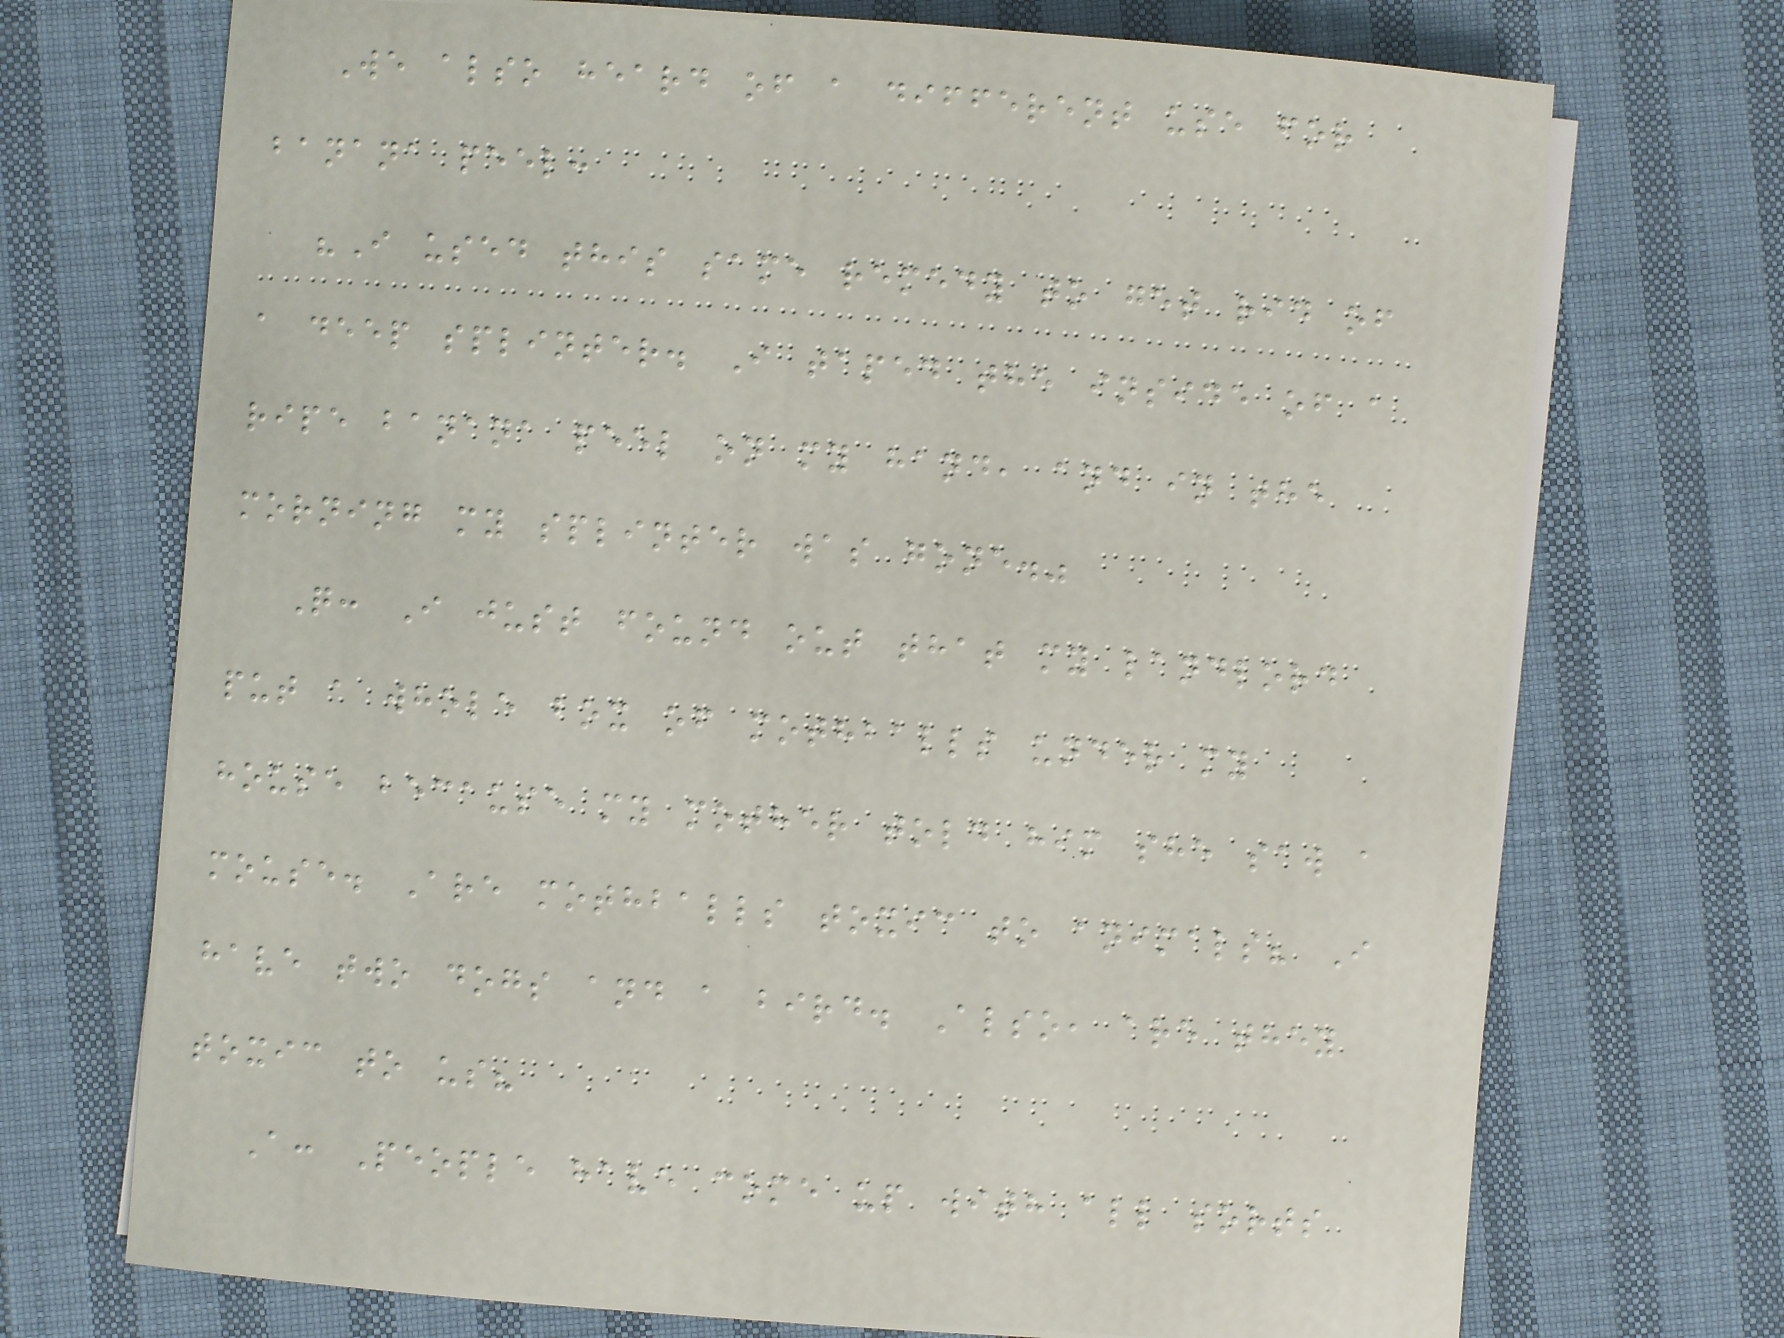We also heard of a different use for
banana peel:
"I used this same remedy to get rid of
a deep splinter. I taped the inside of a
ripe banana peel on my hand, and in the
morning my splinter was gone."
Q: I just found out that my landlord
put a whole box of mothballs under my
house because my mother told him she saw a
mouse. Are mothballs toxic to animals? I
have two dogs and a bird. Also, are they
toxic to us?
A: People have come up with all sorts
